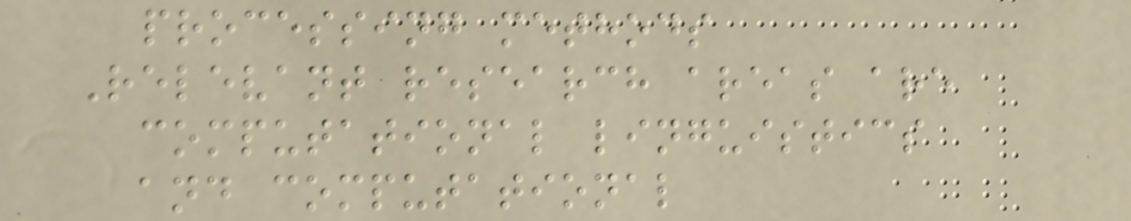processing methods
Relevant research areas are
computational linguistics
and computational
